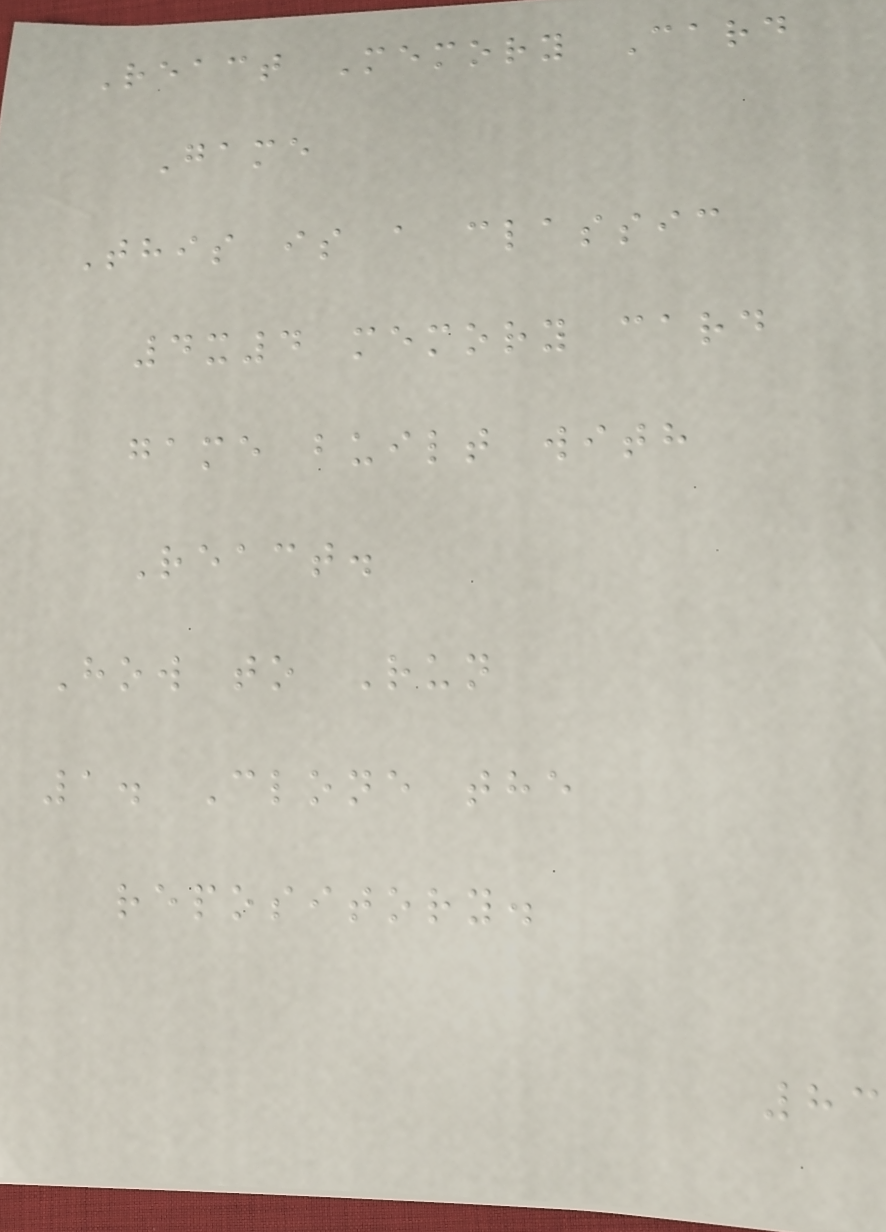React Memory Card
Game
This is a classic
4x4 memory card
game built with
React.
How to Run
1. Clone the
repository.
83
